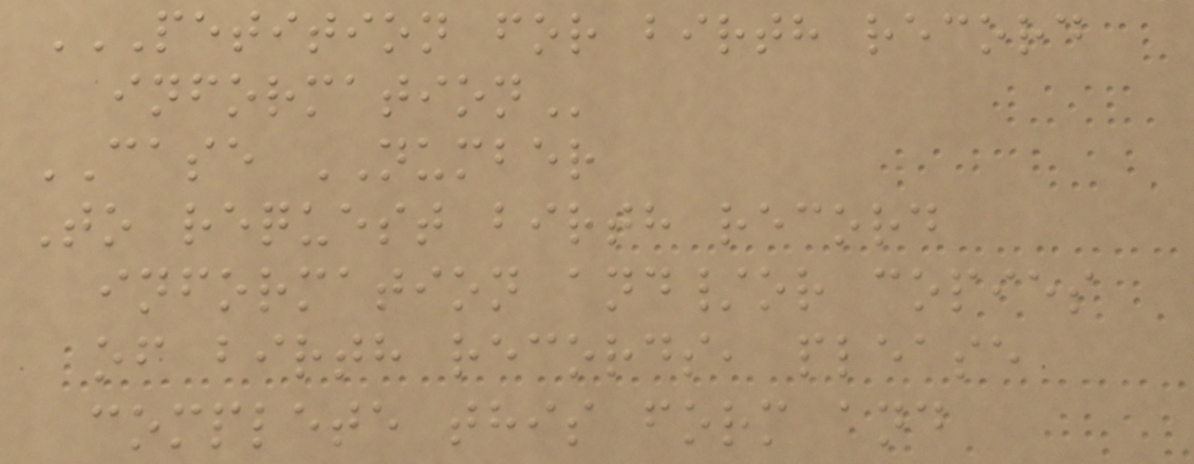PETITION FOR BIRTH RECORD
INFORMATION
CASE NUMBER
To request birth record
information and/or copies
of birth records, please
complete this form and
